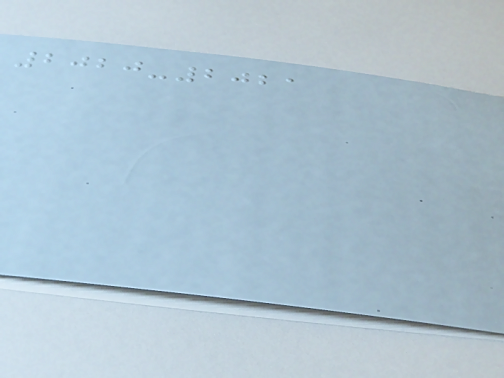2020-2021
